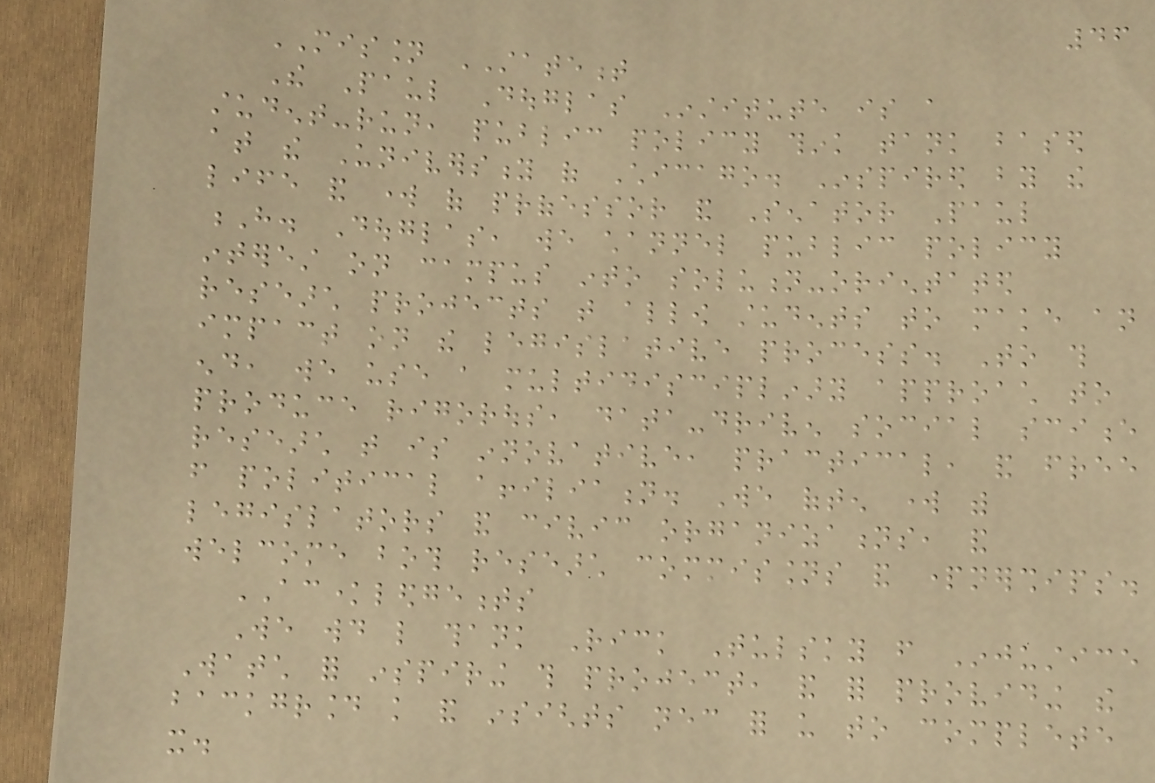46
MISSION STATEMENT
The Paul Douglas Institute is a
student-run, public policy think tank based
at the University of Chicago. Inspired by the
life and work of professor and Senator Paul
H. Douglas, we channel public policy
interest on campus into solution-orientated
research projects that allow students to make an
impact on the legislative process. To this
end, we use a multidisciplinary approach to
produce rigorous, data-driven social science
research that is innovative, practical, and free
from political affiliation. We often work with
legislators and civic organizations, and
welcome both research commissions and partnerships.
ACKNOWLEDGEMENTS
We would like thank Rick Tulsky from Injustice
Watch for inspiring this project, and for providing the
background knowledge and insights necessary for us to complete
it.
